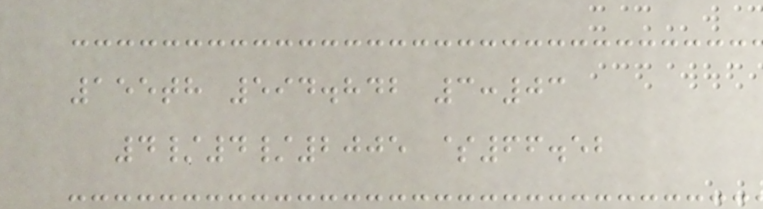155th 594.842 3:03
4/4/2005 $66.52
